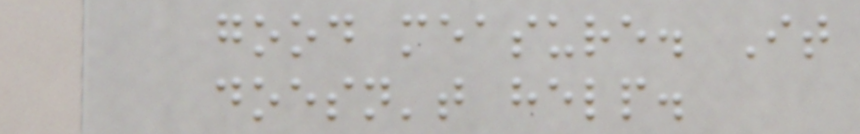good measure. It
doesn't help.
